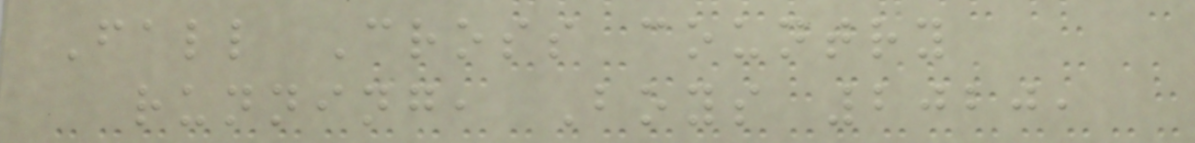Fall Cross country
running, Boys 2020,
